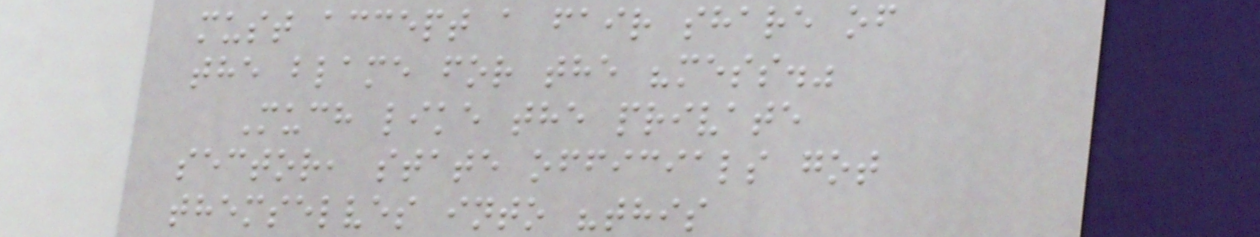must accept a fair share of
the blame for the "mess."
Much like the private
sector, state officials got
themselves into "this
